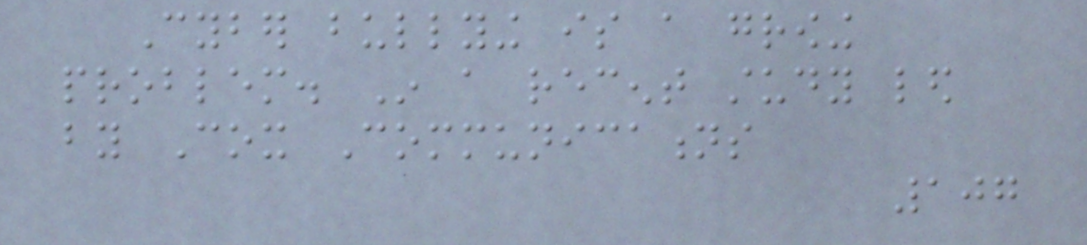Cyber bullying is a growing
problem. In a recent study led
by Cox Communications
107
